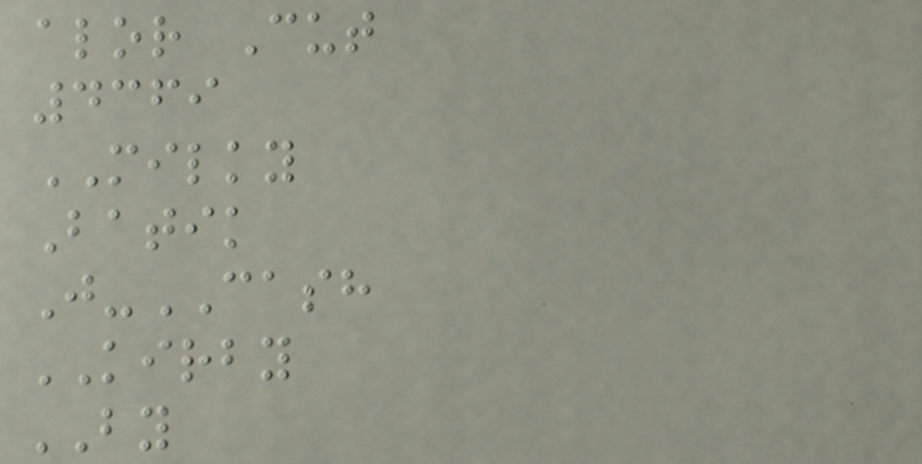alor Cut
4369
MILKY
Batik
J-CASH
KIRBY
BY
